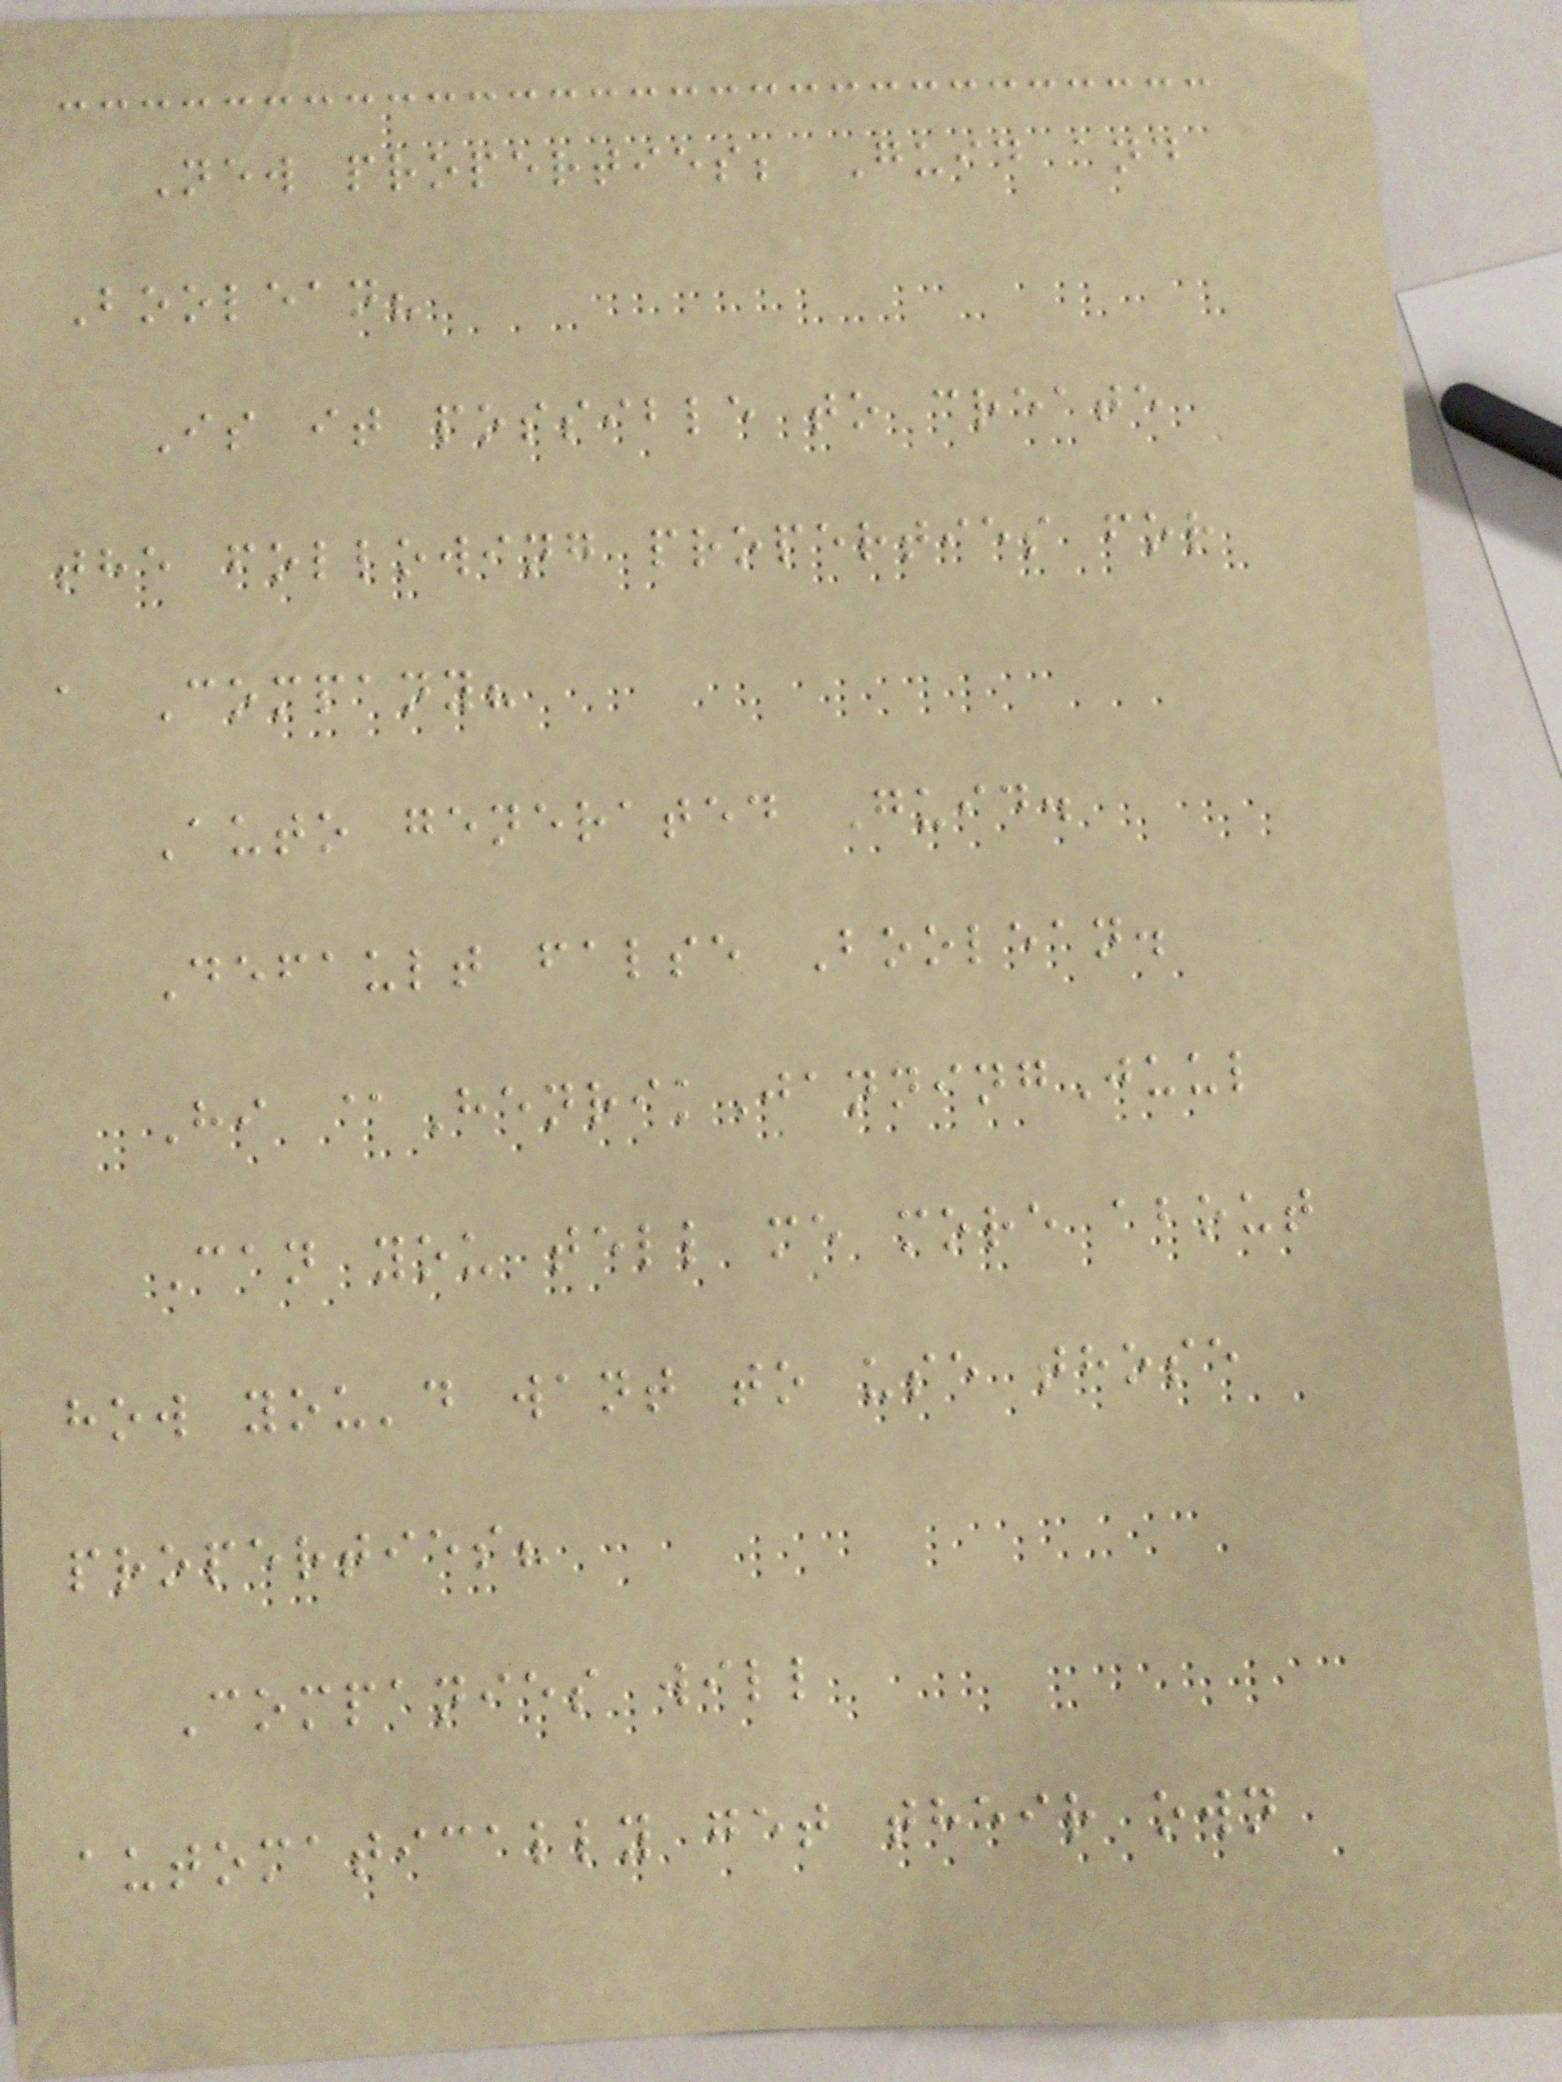New properties; Guid and
Boolean?
Is it possible to create
the following properties for
a Company?
Auto generated Guid.
Default false Boolean.
Hi @HenrikJanningJuul
Can you tell me more about
how you'd want to use those
properties?
Companies will
automatically get their own
